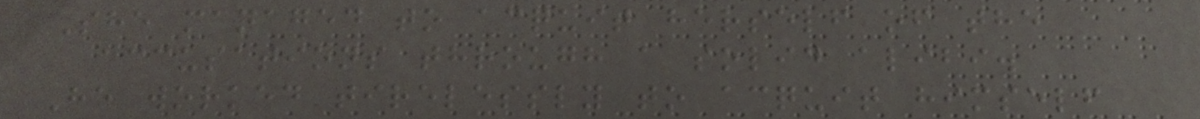She managed to acquit herself of the
accusations through a solid alibi.
He worked tirelessly to acquit himself
